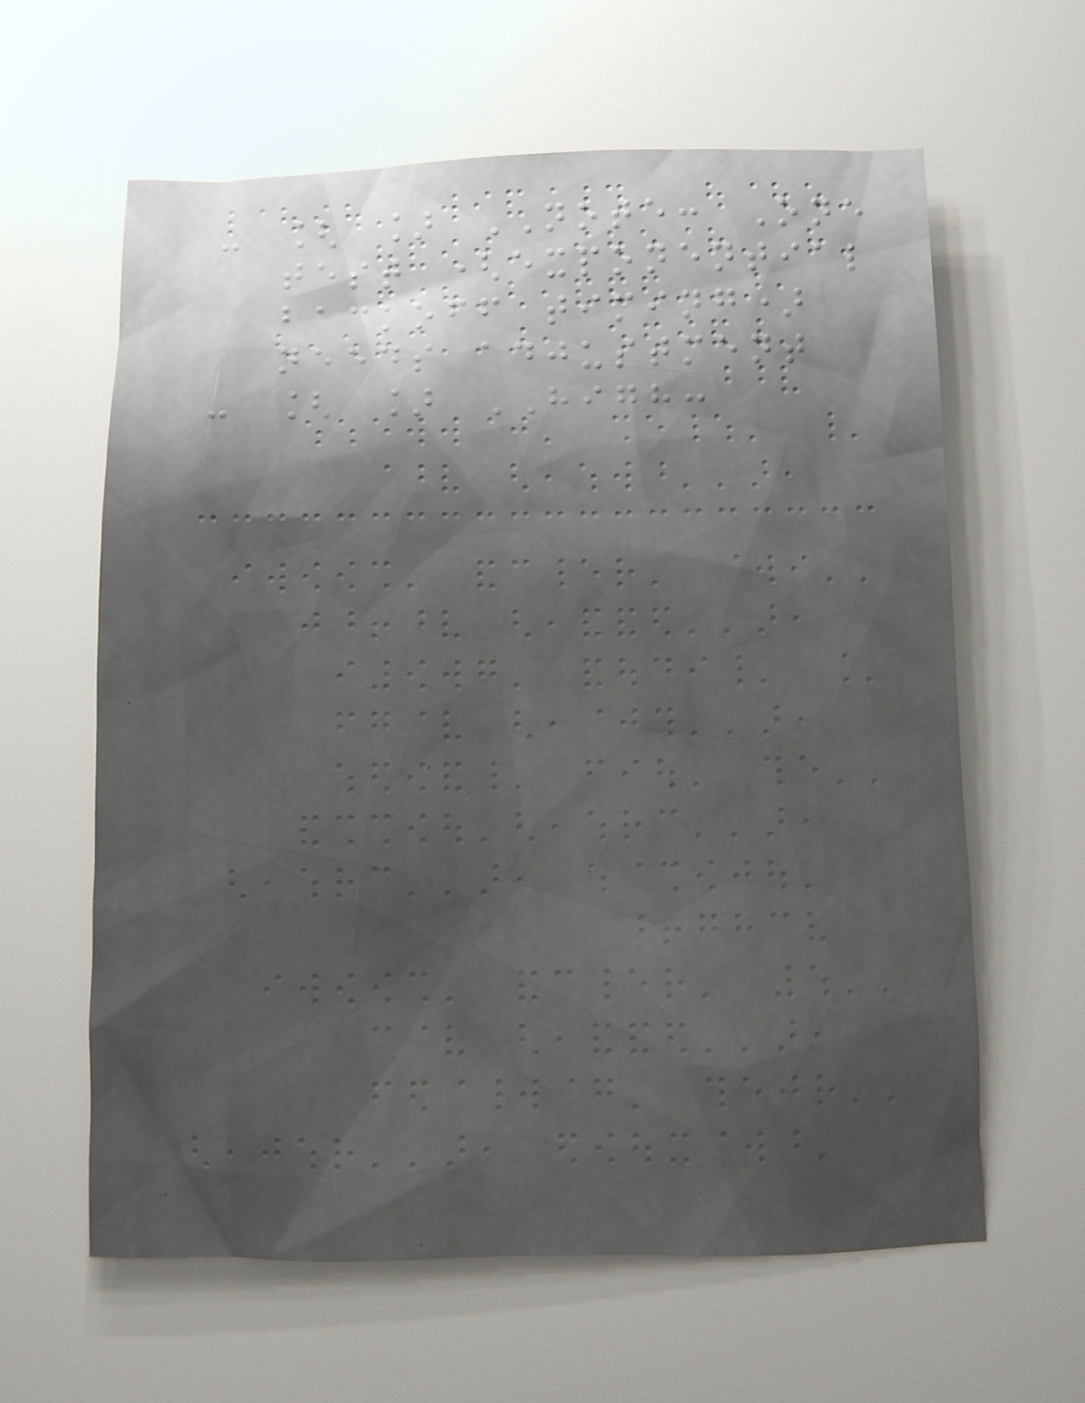- [ ] NOTE: One
test (exponential
backoff timing)
needs adjustment
- [ ] HIGH:
